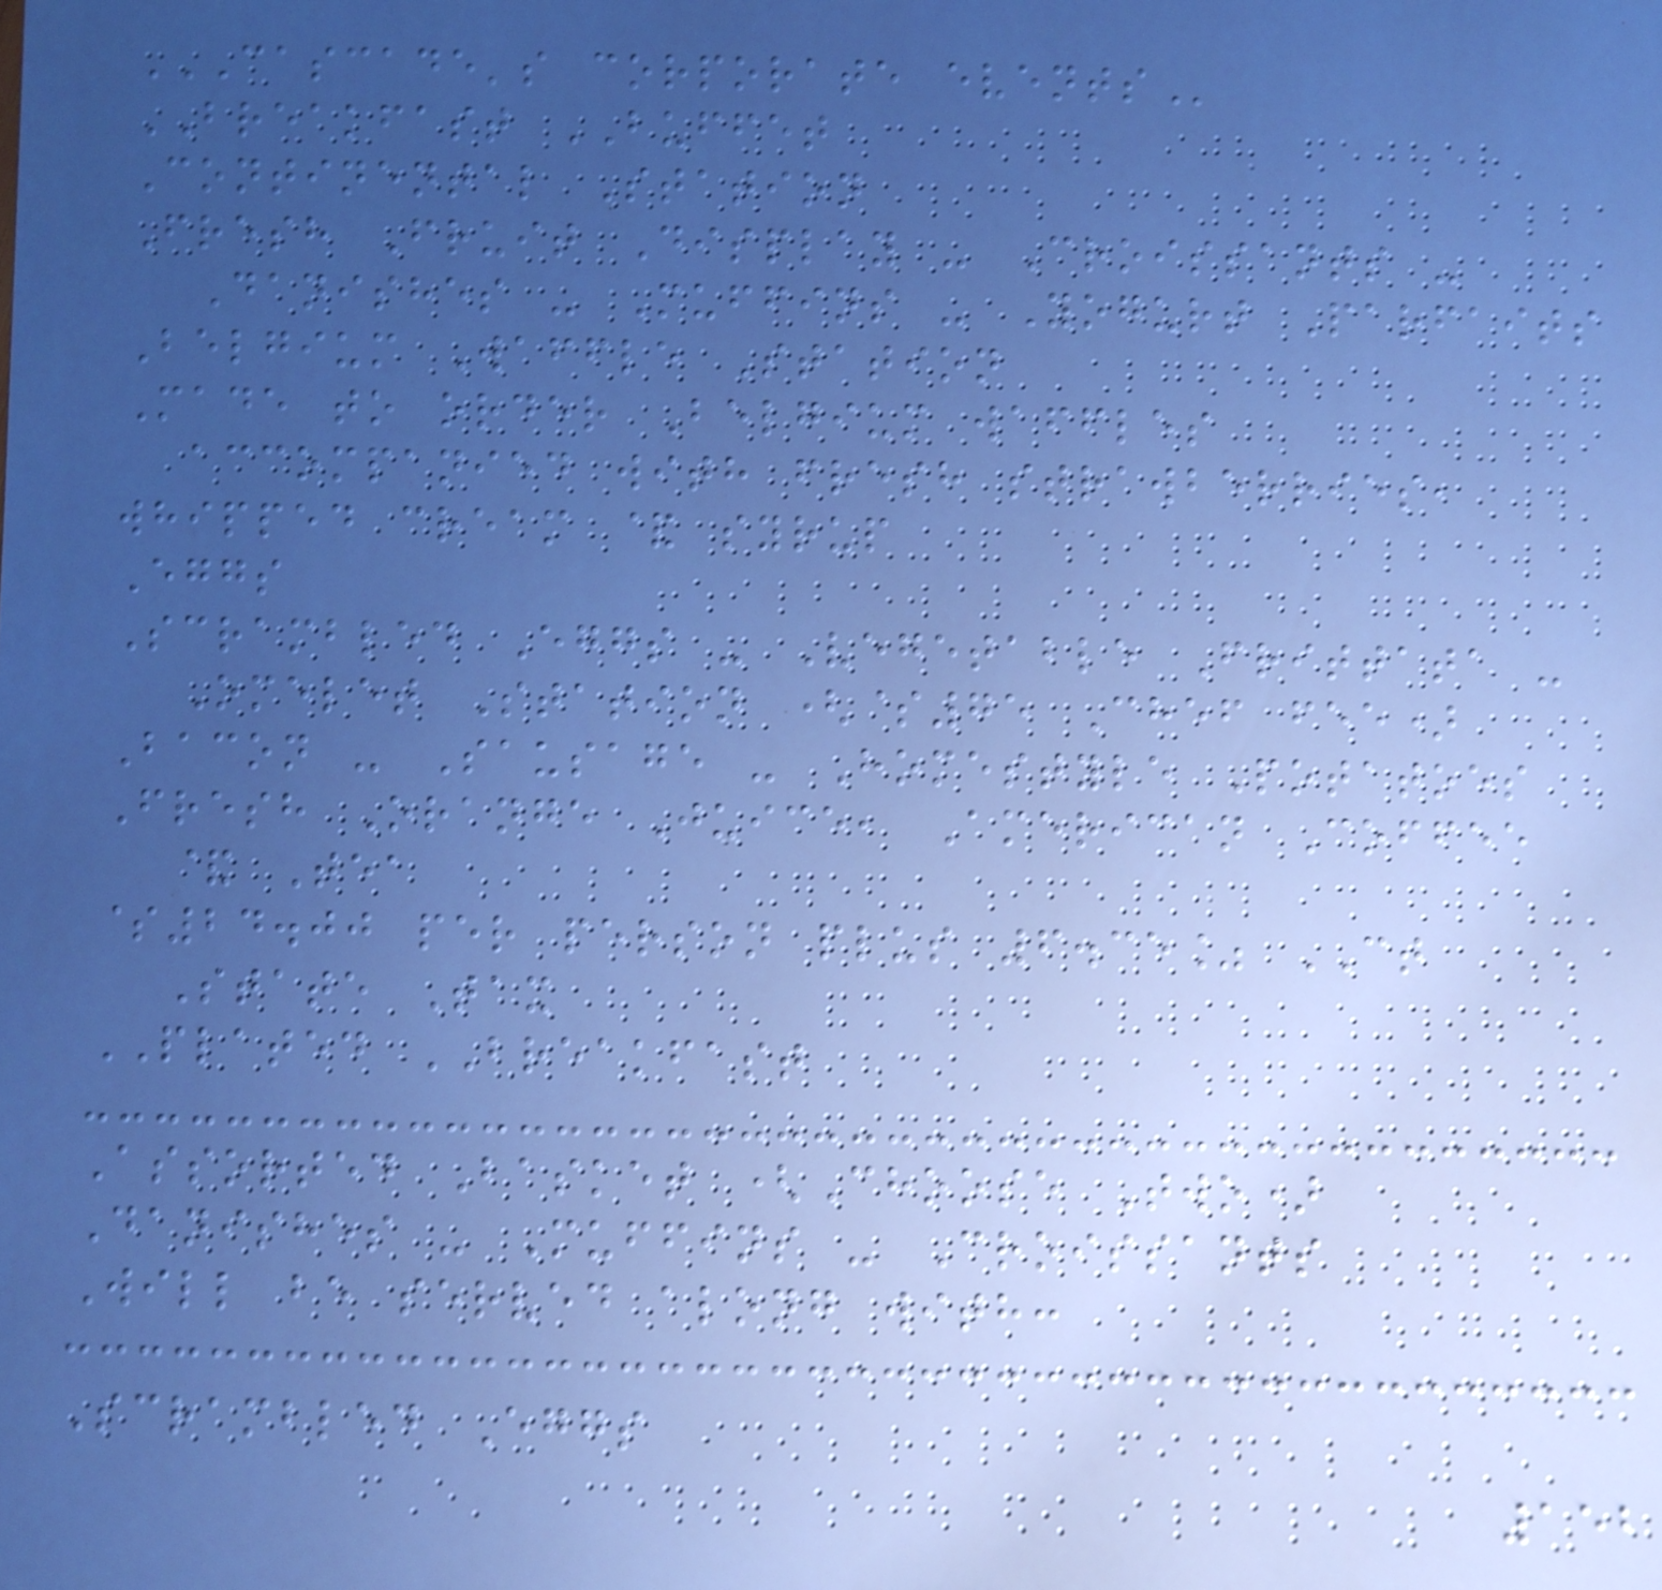CASCADE'S CORPORATE EVENTS
BREAKFAST BUFFET
Continental Station
Fresh Fruit Display - Croissants -
Danishes - Muffins - Yogurt Parfaits
Belgium Waffle Station
Made to order Belgium waffles
accompanied with fresh strawberries,
whipped cream & syrup
Eggs
Scrambled Eggs - Vegetable Frittata -
Omelet Station ($75 Chef fee)
Bacon - Sausage - Homestyle Potatoes
Fresh Orange Juice, American Coffee
& Tea
$24.00 per person plus 6.35% CT
State Tax
PLATED BREAKFAST
Assorted Basket (Choose Two)
Danishes - Muffins - Croissants
Will be served along with:
Scrambled Eggs
152
